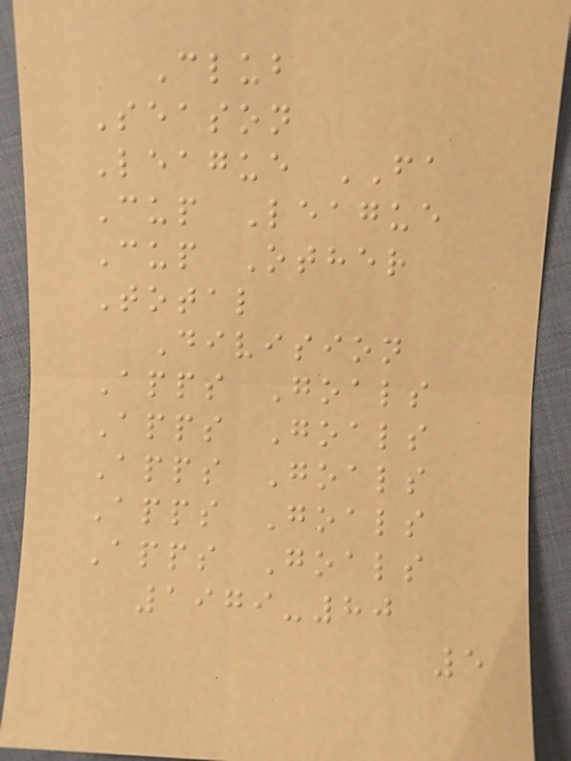Club
Season
League FA
Cup League
Cup Other
Total
Division
Apps Goals
Apps Goals
Apps Goals
Apps Goals
Apps Goals
1979-80
5
